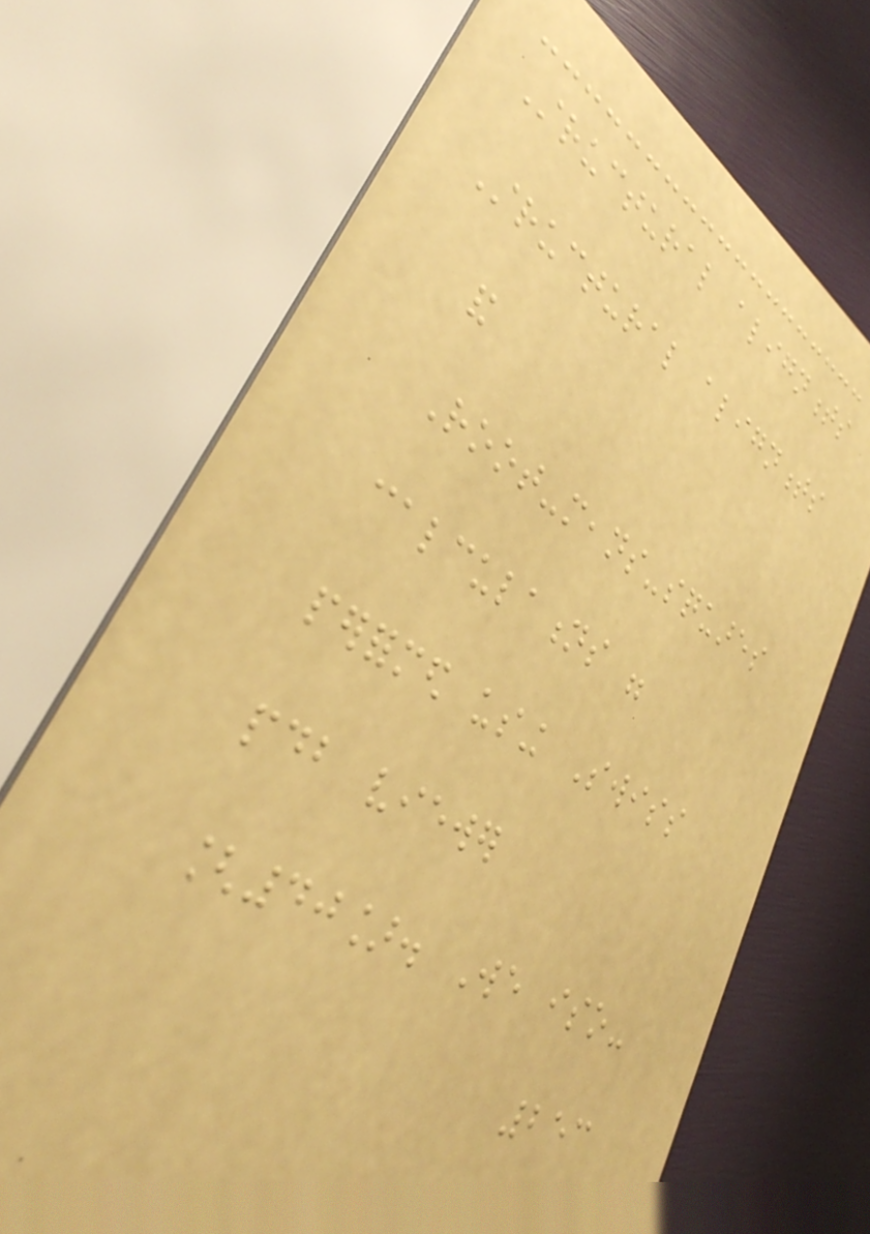Structural alignments
Structural alignments
and
Root-means-squares
calculations were
performed using Swiss
pdb viewer
[40]. We iso-
253
